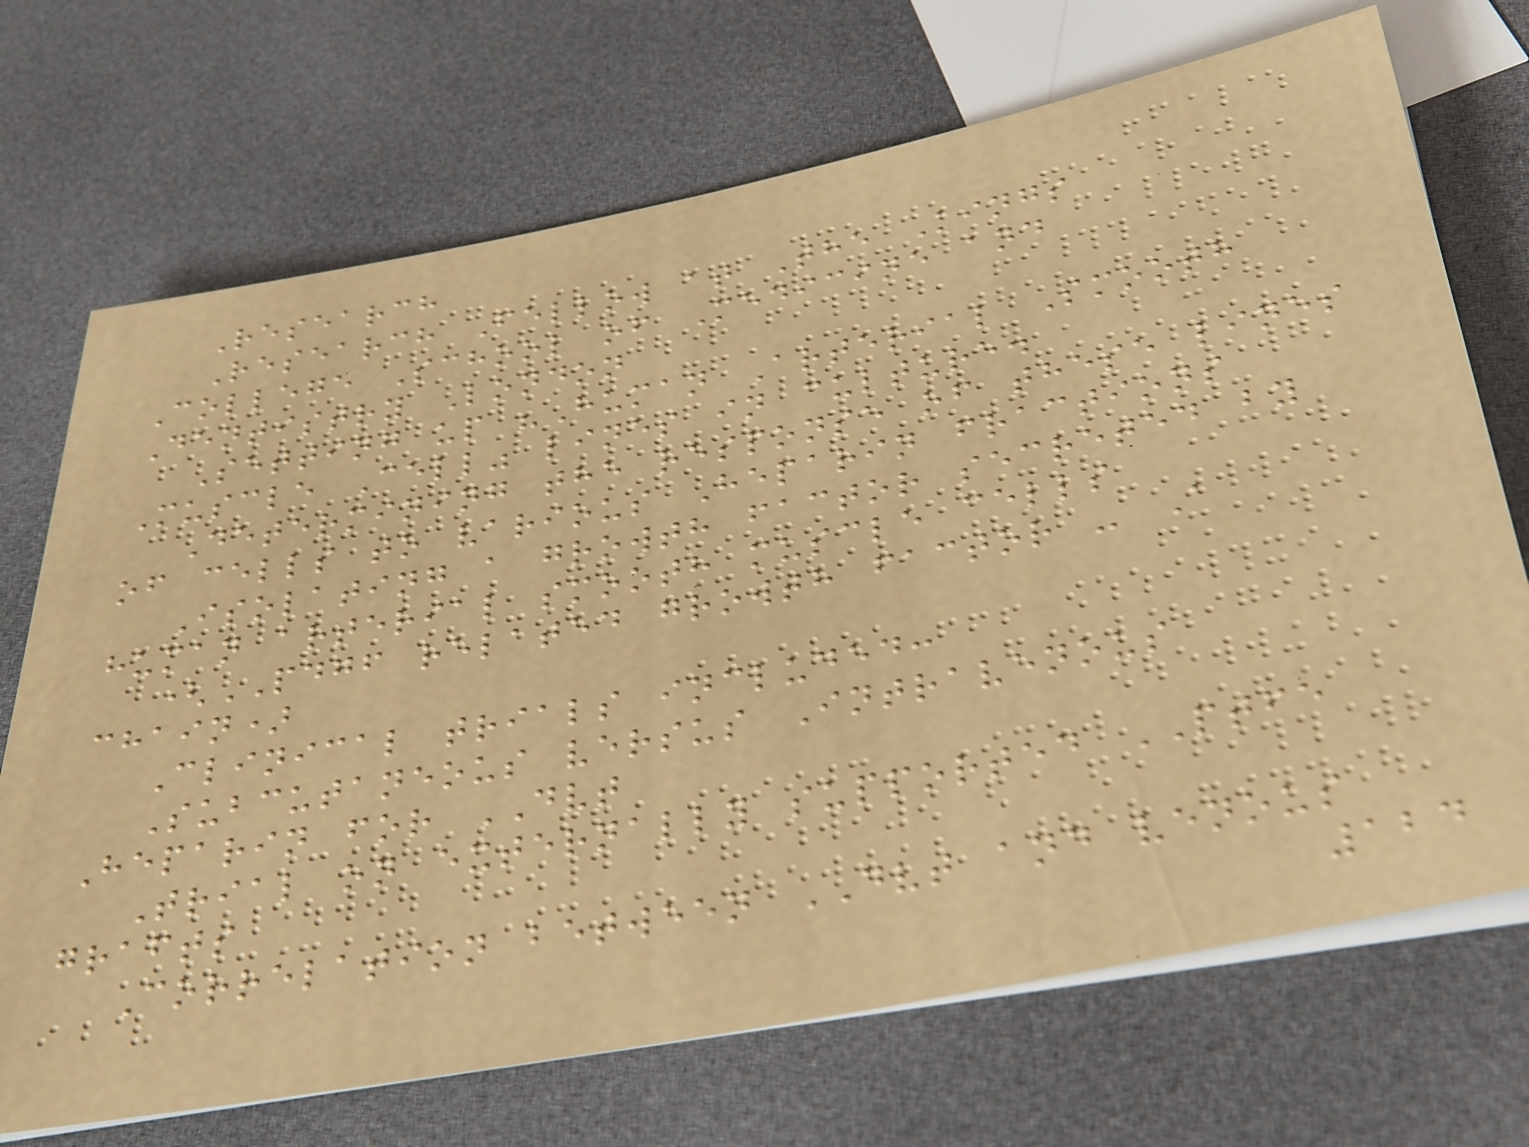Research
Research Fellow at The Kings
College School of Medicine and
Dentistry London
Setting up "Human Arterial Smooth
Muscle Cell" lines in culture.
Determining the response of these lines
of cells to various Heparin fractions
Isolating a growth factor secreted by
human arterial smooth muscle cells
(PDGF related growth factor - A
chain)
Clinical trials included:
Subcutaneous versus Intravenous
Heparin for DVT
Trial on externally supported PTFE
grafts
Correlation between DVT and venous
124
